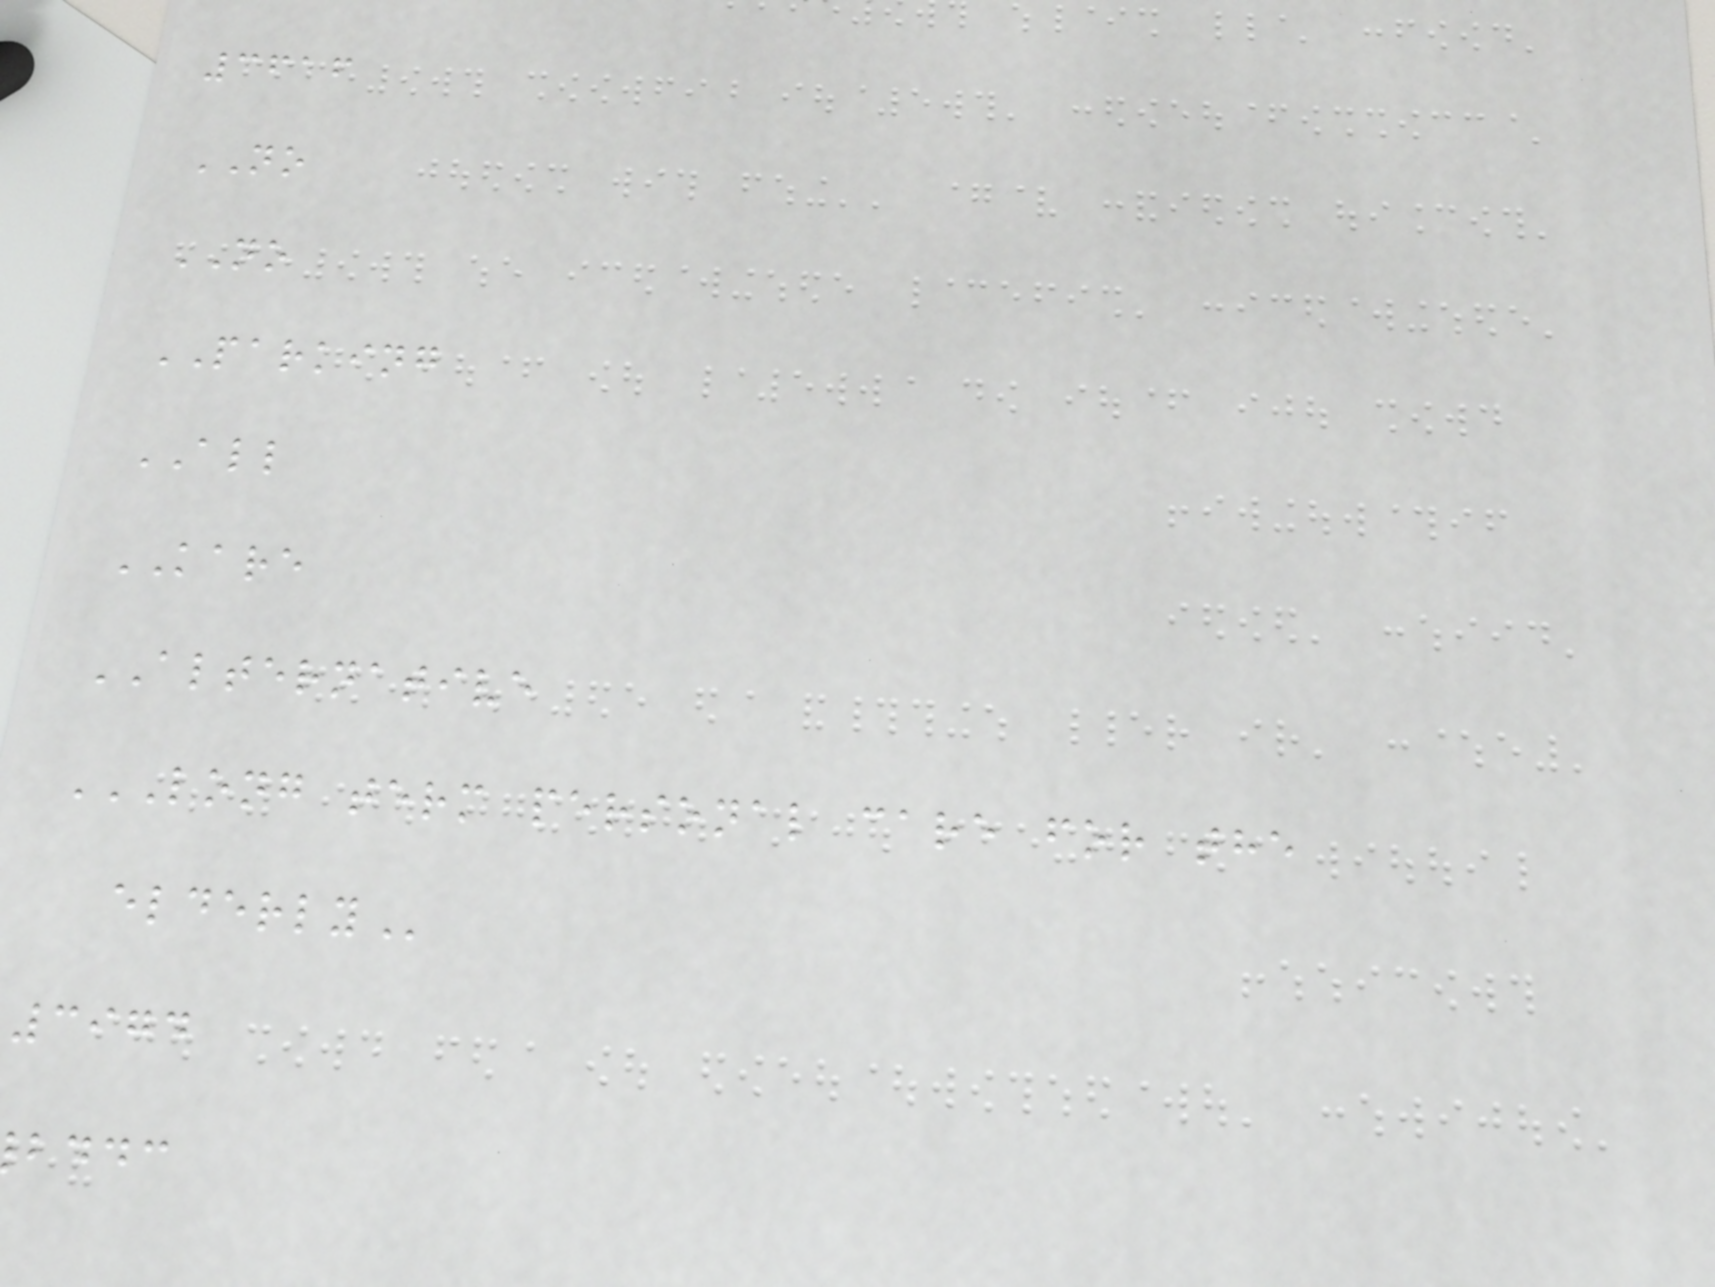3616
NO
NO
PARKING
ALL
KARE
ALTERNATIVE
LONG TERM PERSONAL CARE FOR THE
3974
bddc
